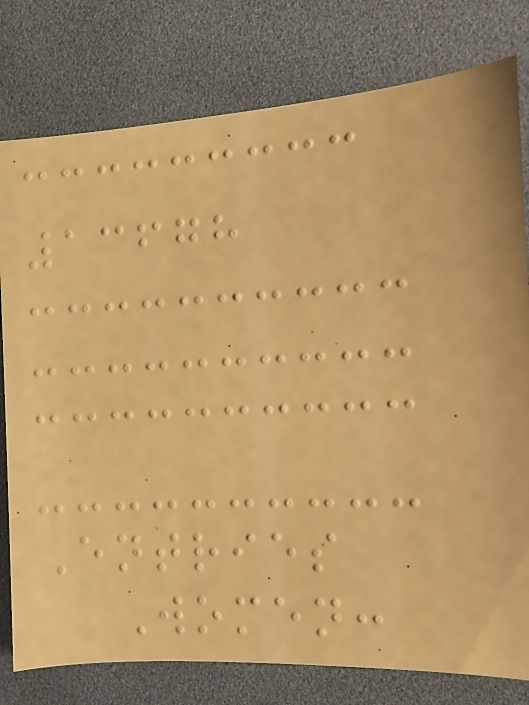13678
Entries
Women:
